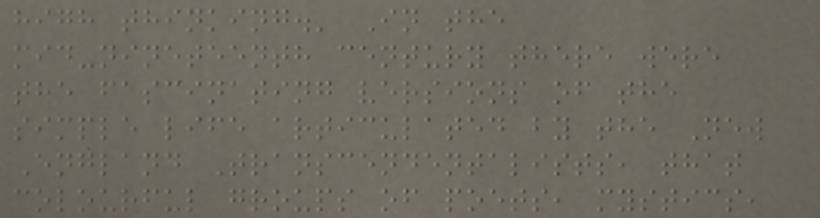high thinking.' In the
mid-nineteenth century there were
the fascinating versions of the
simple life articulated by the New
England Transcendentalists, that
colourful groups of poets, mystics,
